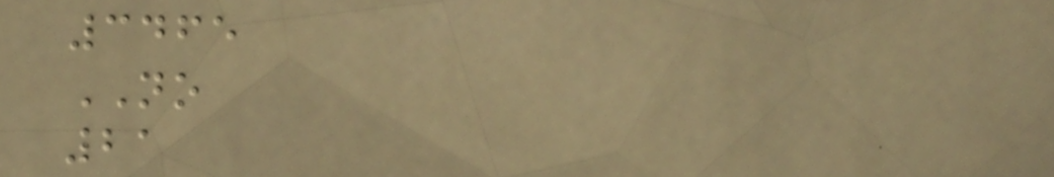3465
NO
21
